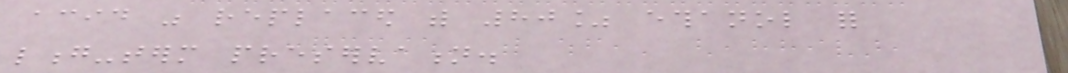acid was replaced with 80% ethanol for
long-term preservation.
